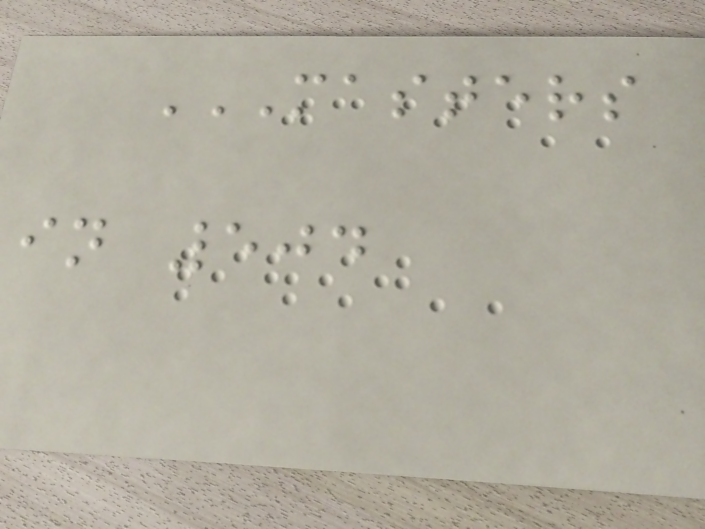MASTERS
IN 504
